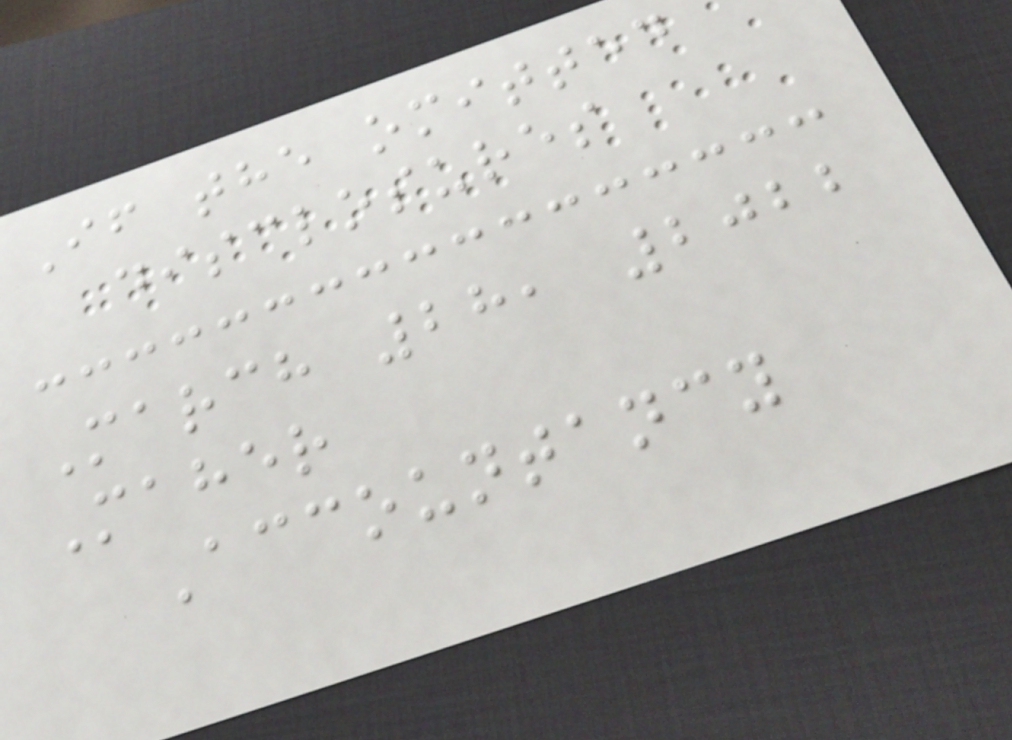If the omitted
disclosures
March 28, 2022
Maher
Accountancy
